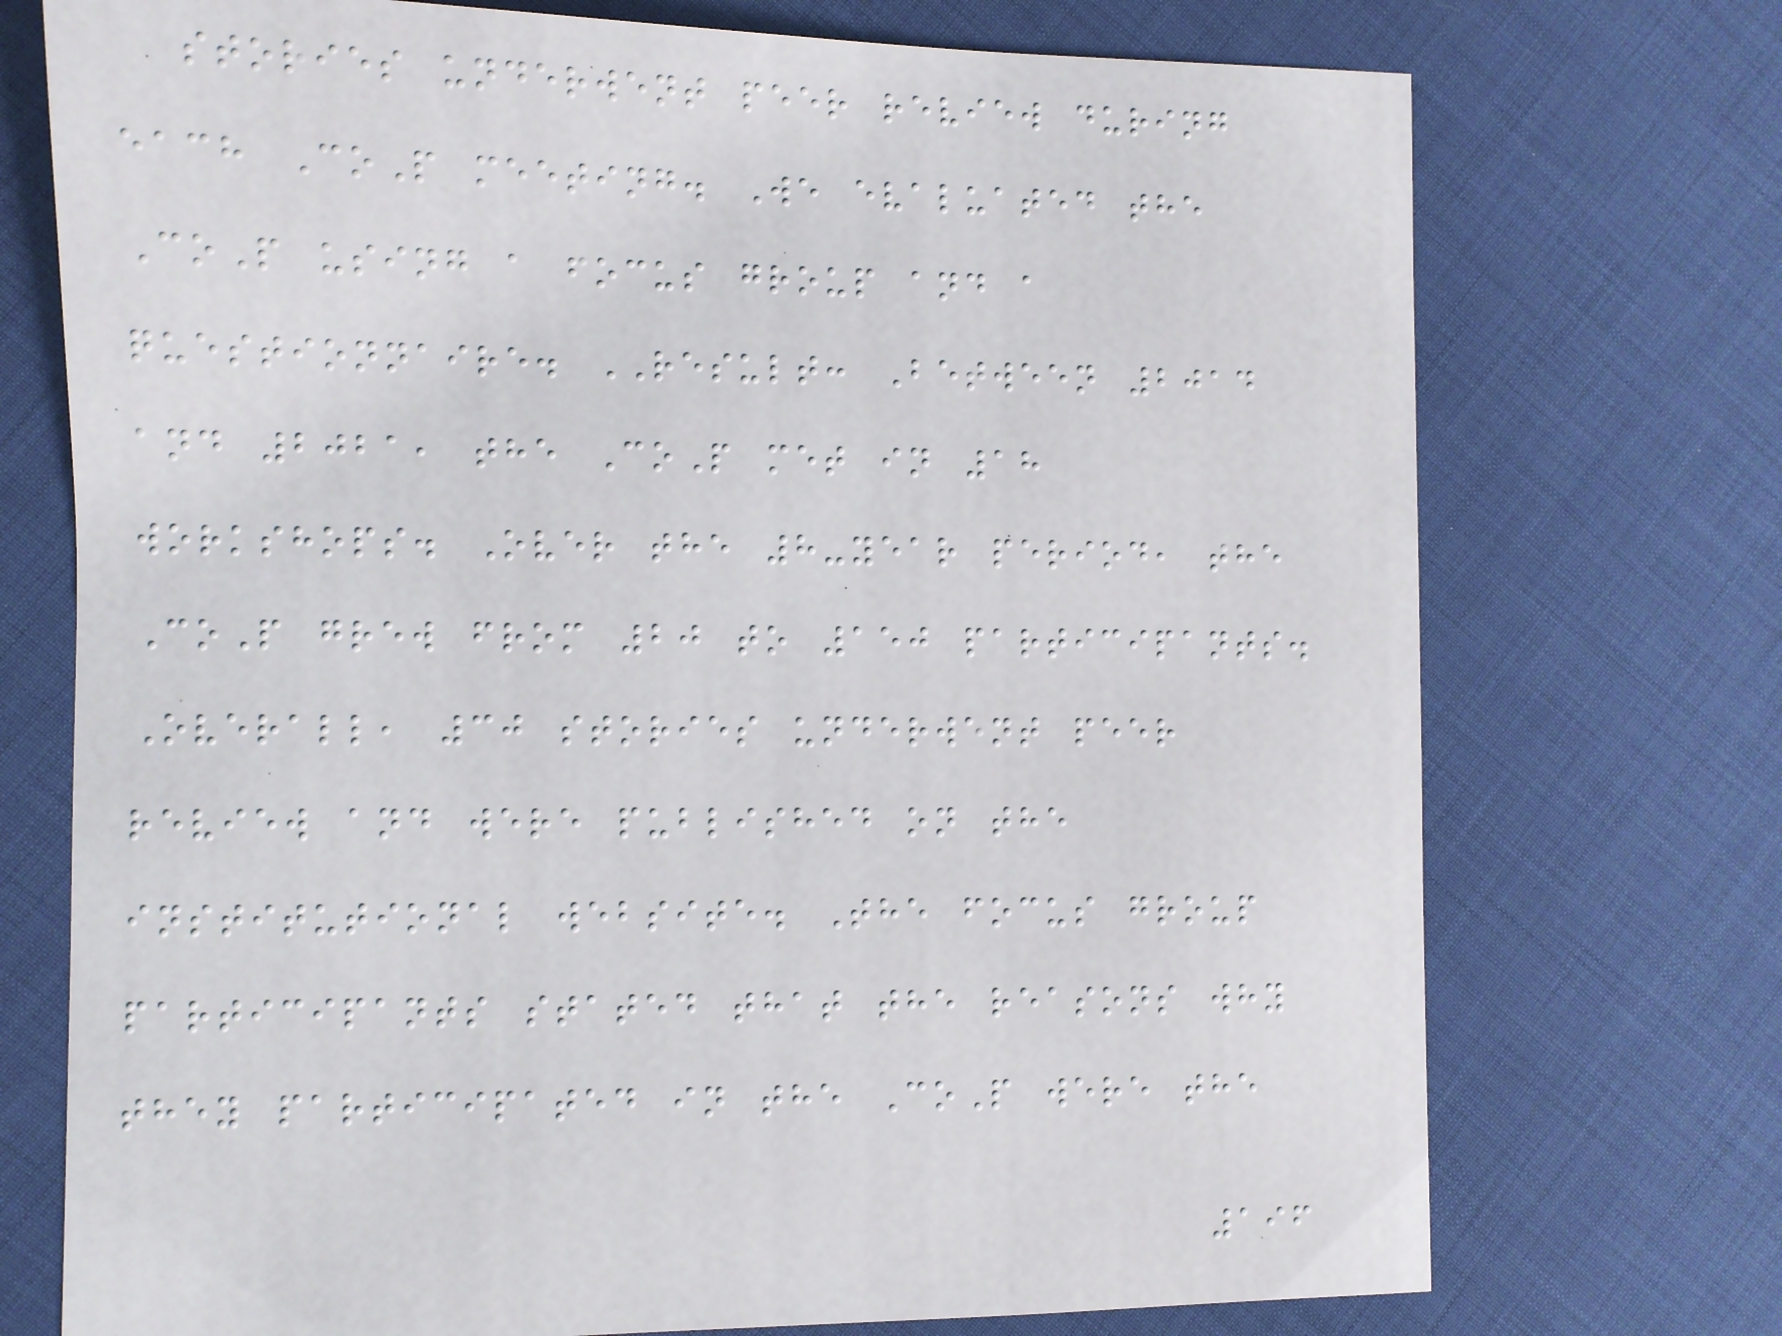stories underwent peer review during
each CoP meeting. We evaluated the
CoP using a focus group and a
questionnaire. RESULT: Between 2014
and 2021, the CoP met in 18
workshops. Over the 8-year period, the
CoP grew from 20 to 150 participants.
Overall, 30 stories underwent peer
review and were published on the
institutional website. The focus group
participants stated that the reasons why
they participated in the CoP were the
196
